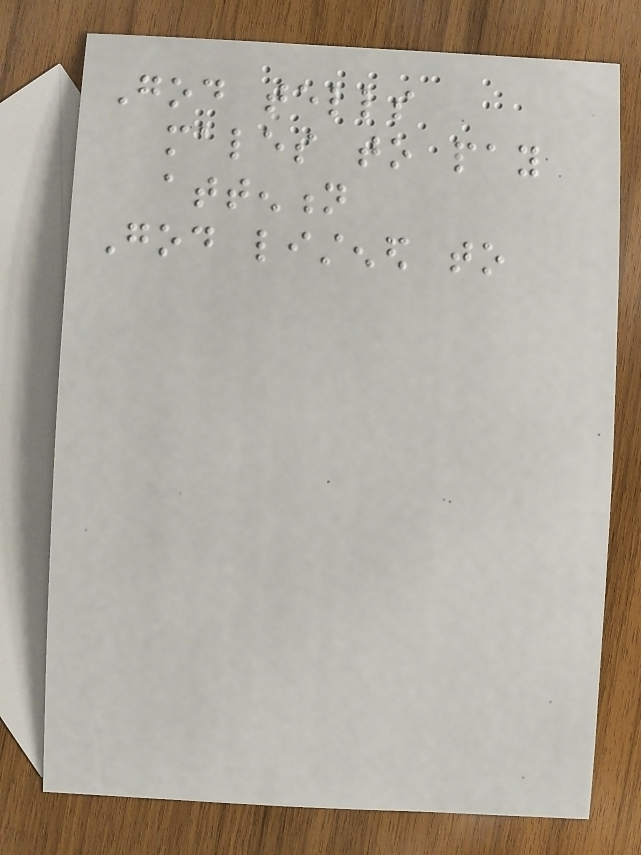God tells
males to pay
attention
God listened to
